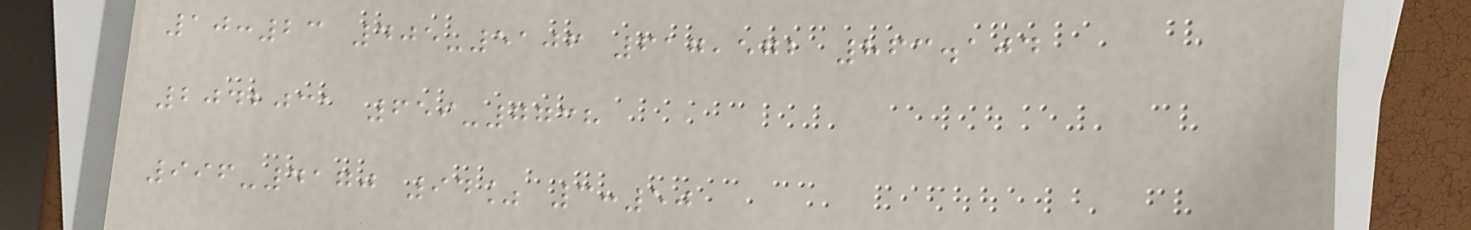10:23 405-5106 617,572 863.104
2042031 659-7738
996-4170 94% 3:50
